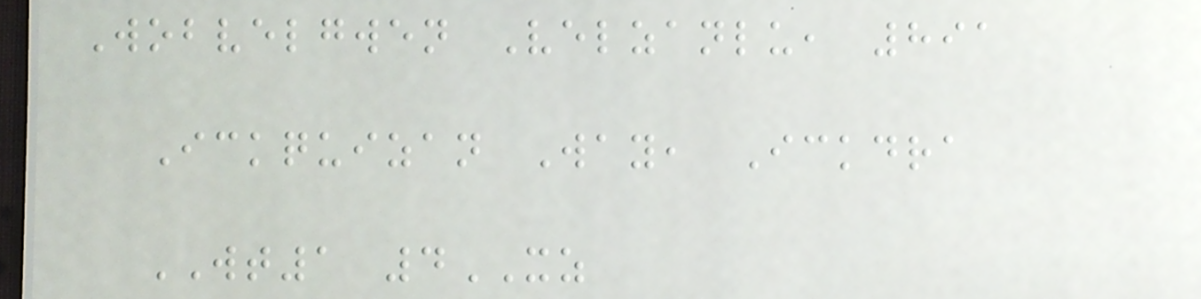Wobvelgwen Velzanlu, 891
Ickquizan Way, Ickdra
WT1 4XZ
